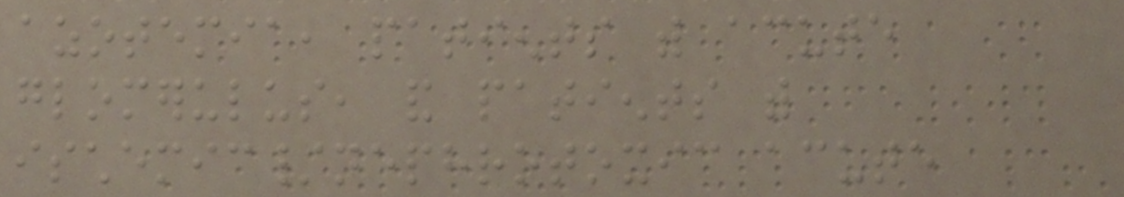azotemia, patients with acute
glomerulus, and patients with
ischemic/nephrotoxic acute
